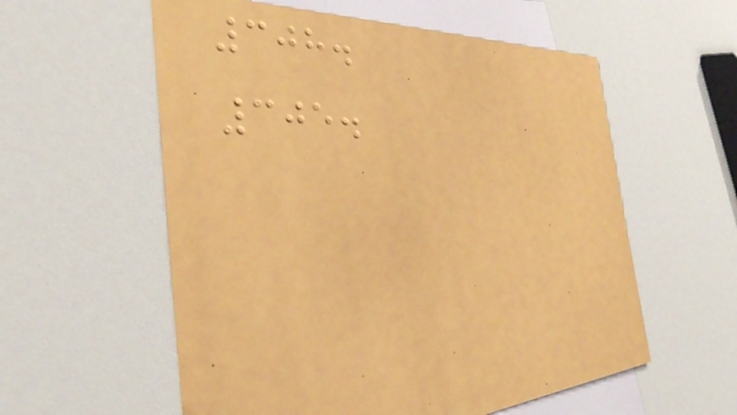308.
305.
